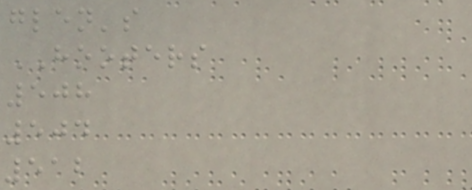glen's
HOOTERS
508
504
512
